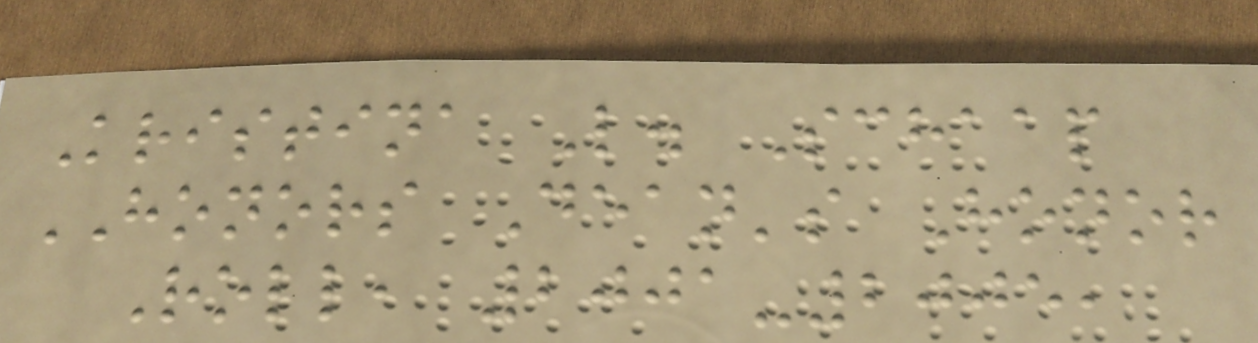Kristina L. Schaap
HONORS Dean's Honor
Roll, 2001-2005,
